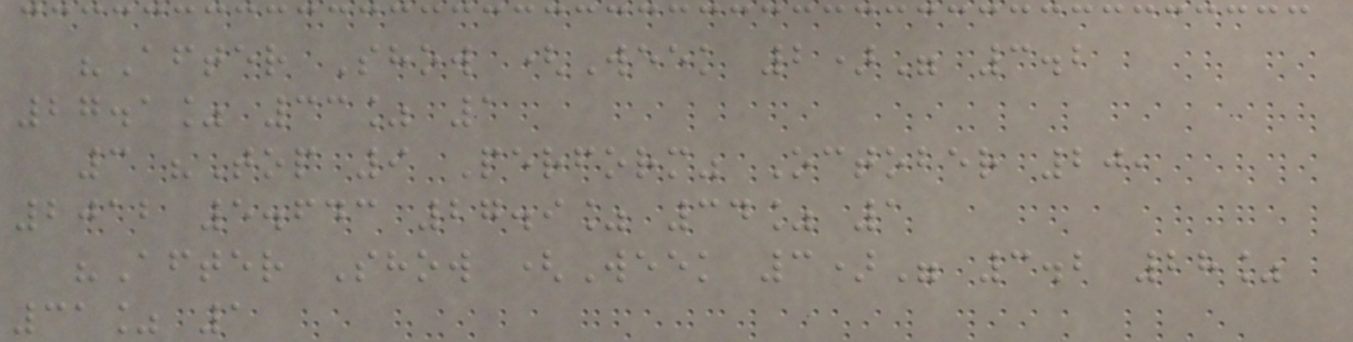"After Show (Week 2)" 3.2
27.1% 33% 1
3 "Top 9 Perform" October 20,
2012 5.643 27.9% 34% 1
"After Show (Week 3)" 3.2 28%
31% 1
